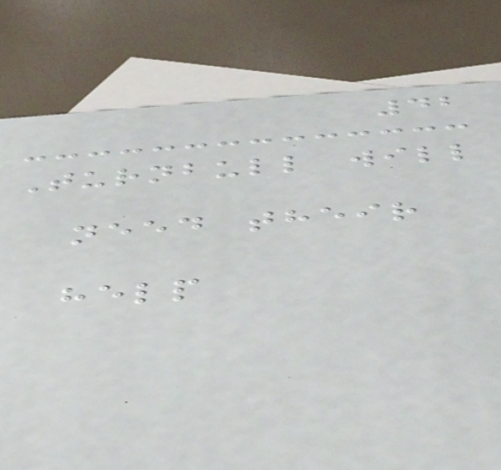42
Turnbull will
need their
help
